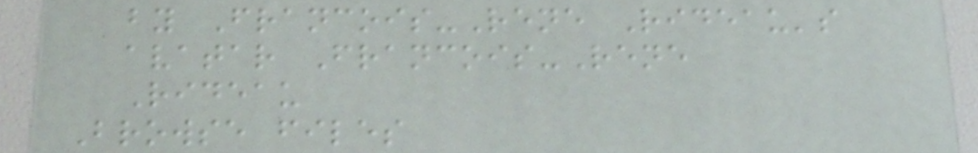by Francois-Rene Rideau's
avatar Francois-Rene
Rideau
Browse files
